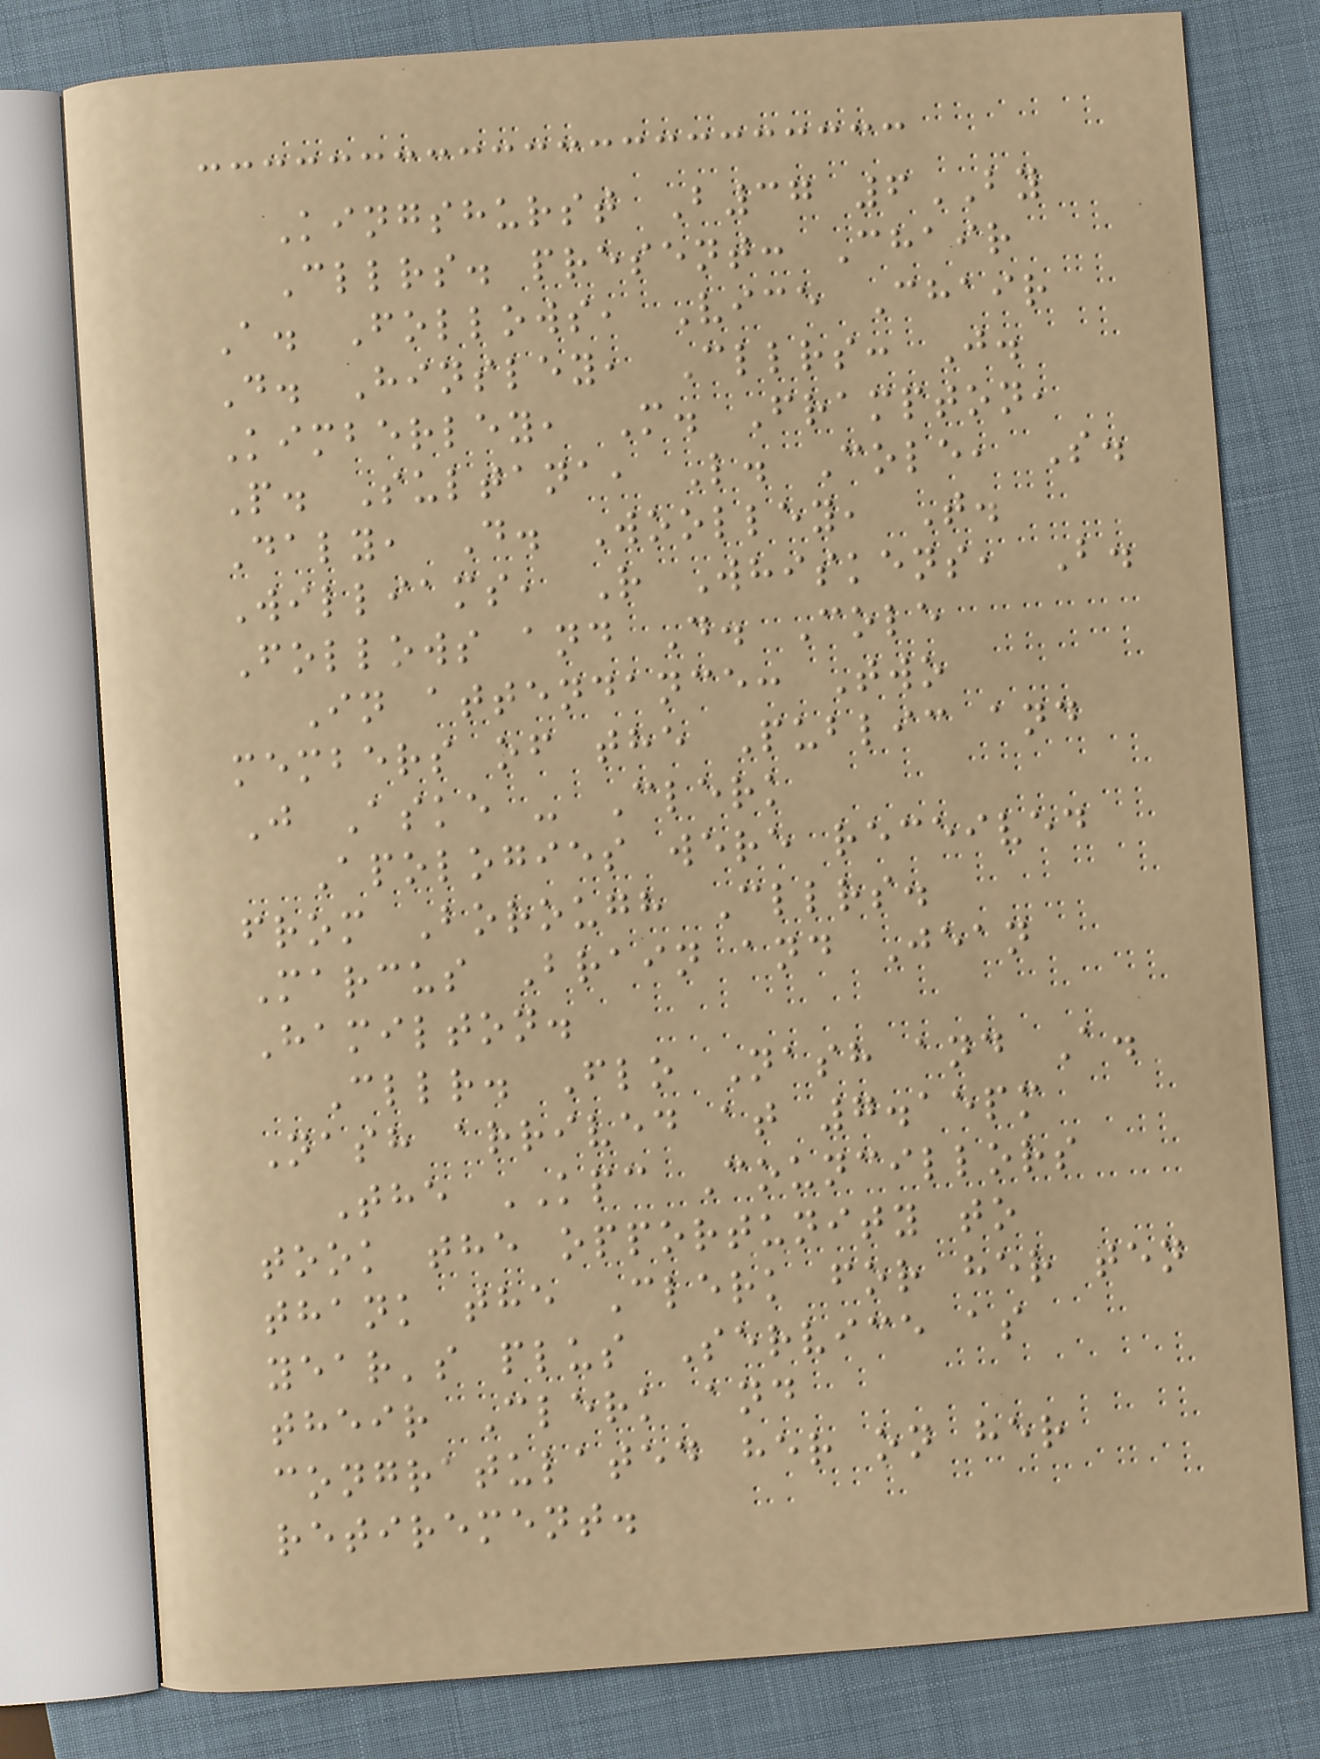Kingshurst B37 6BY
Cllrs. present: Chair
A. Follows, Vice Chair
D. Hinsley, Cllrs: J.
Kimberley, M. Frampton,
P. Sultana, L. Cole, S.
Daly, D. Woolley, T.
Williams, R Whiskens, B.
Follows and D. Cole
In attendance: Two
members of the Public and
J Aske - Clerk
Apologies were received
from Borough Cllrs.
Marcus Brain and Jean
Hamilton.
Cllr. Flo Nash and A.
Nash arrived at 7.15pm
The KPC Councillors
took the opportunity to
thank the Clerk for her ten
year's plus Service as
their Clerk and
congratulated her on her
retirement.
